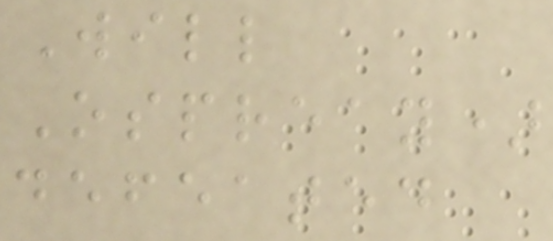Will
Ospreay)
defeated
